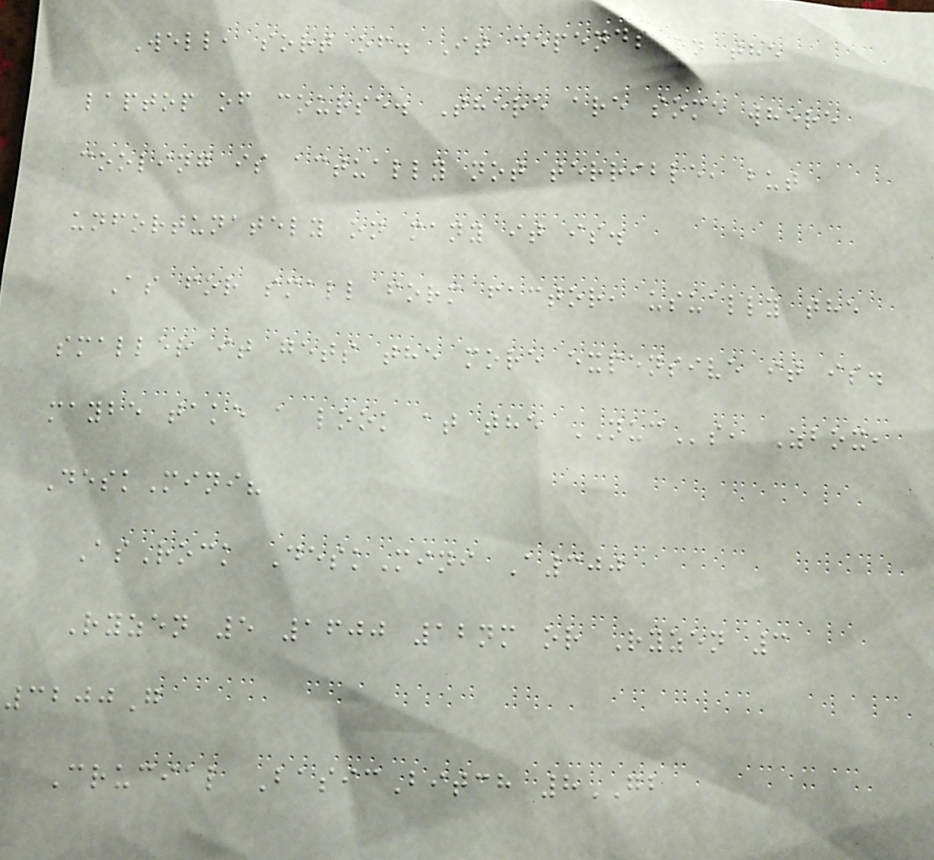Well, sort of. It depends on the
laptop of course. There are some where
cooling is actually not terrible, but
unfortunately on many it is.
As for small form factor, usually the
smaller it gets the more expensive it is.
maybe take a look at the NUCs, Zbox,
DeskMini?
AsRock DeskMini A300
Ryzen 5 1600 12nm or Ryzen 3
3200G
Crucial BasicBitch 8GB
